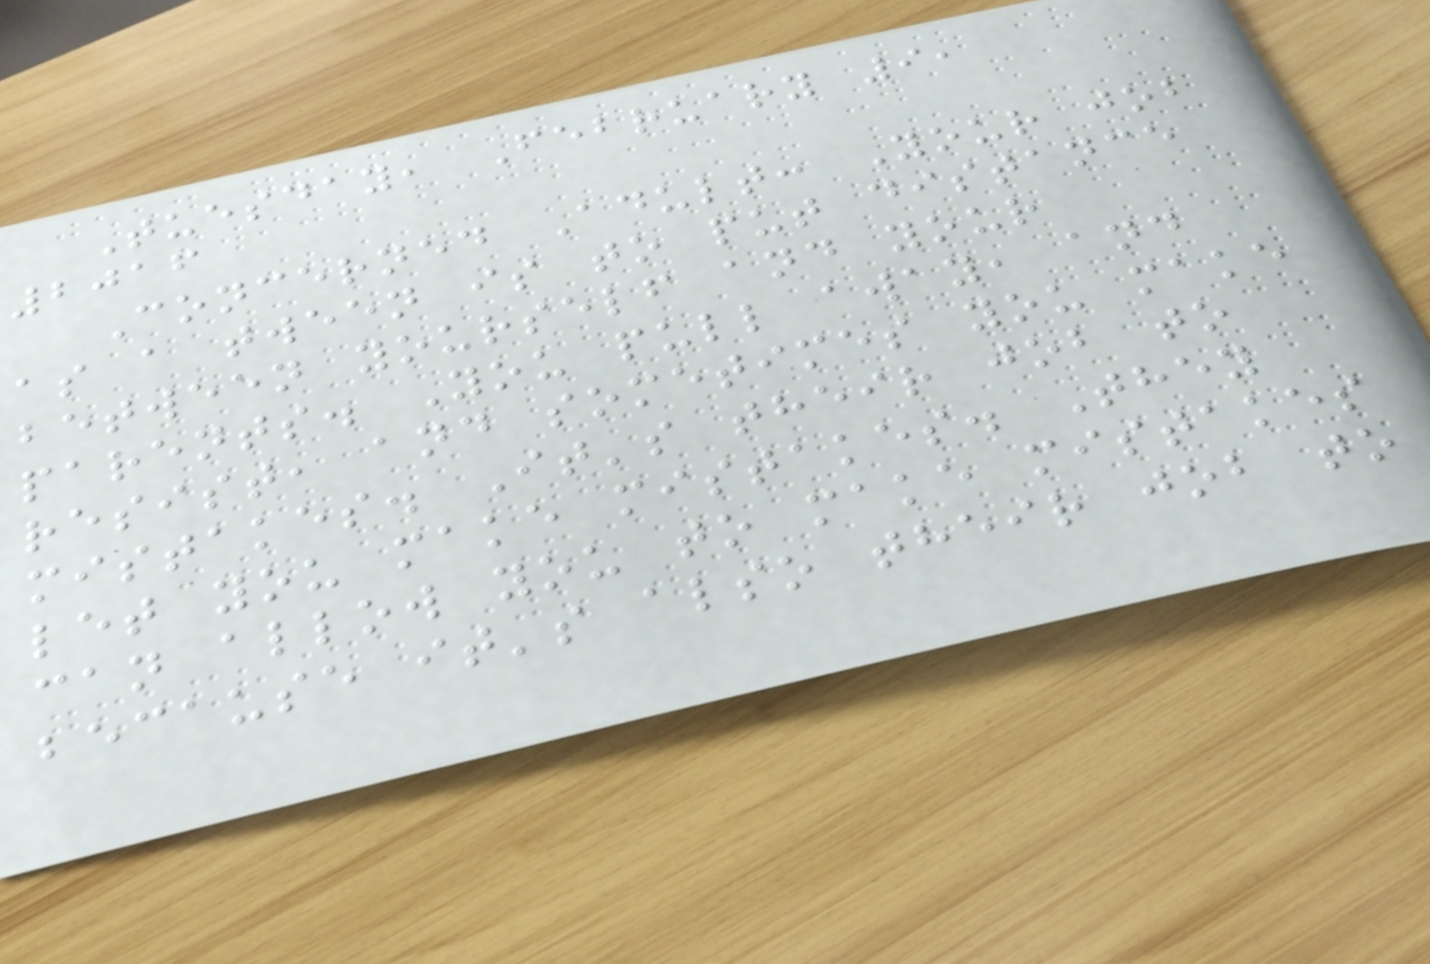Tuesday, February 9,
2016
Concerned Adult: Your job
as a tween is to put distance
between yourself and your
parents. You pull away, and
resist, and sometimes you make
mistakes. It's their job to
let you make mistakes. They
can allow you to make mistakes
because it's also their job to
